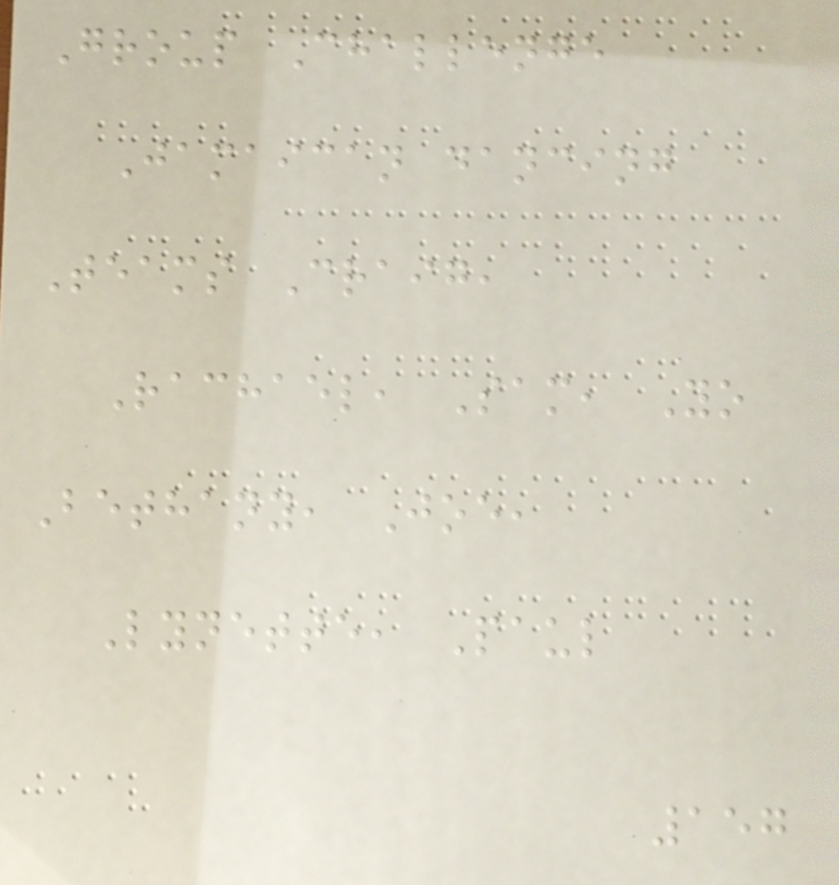Group Challenge
Jamaican dancing
Teams Craig,
Rachael, Sam, Yo
Bethany, Joe,
Lynette, Paul
157
